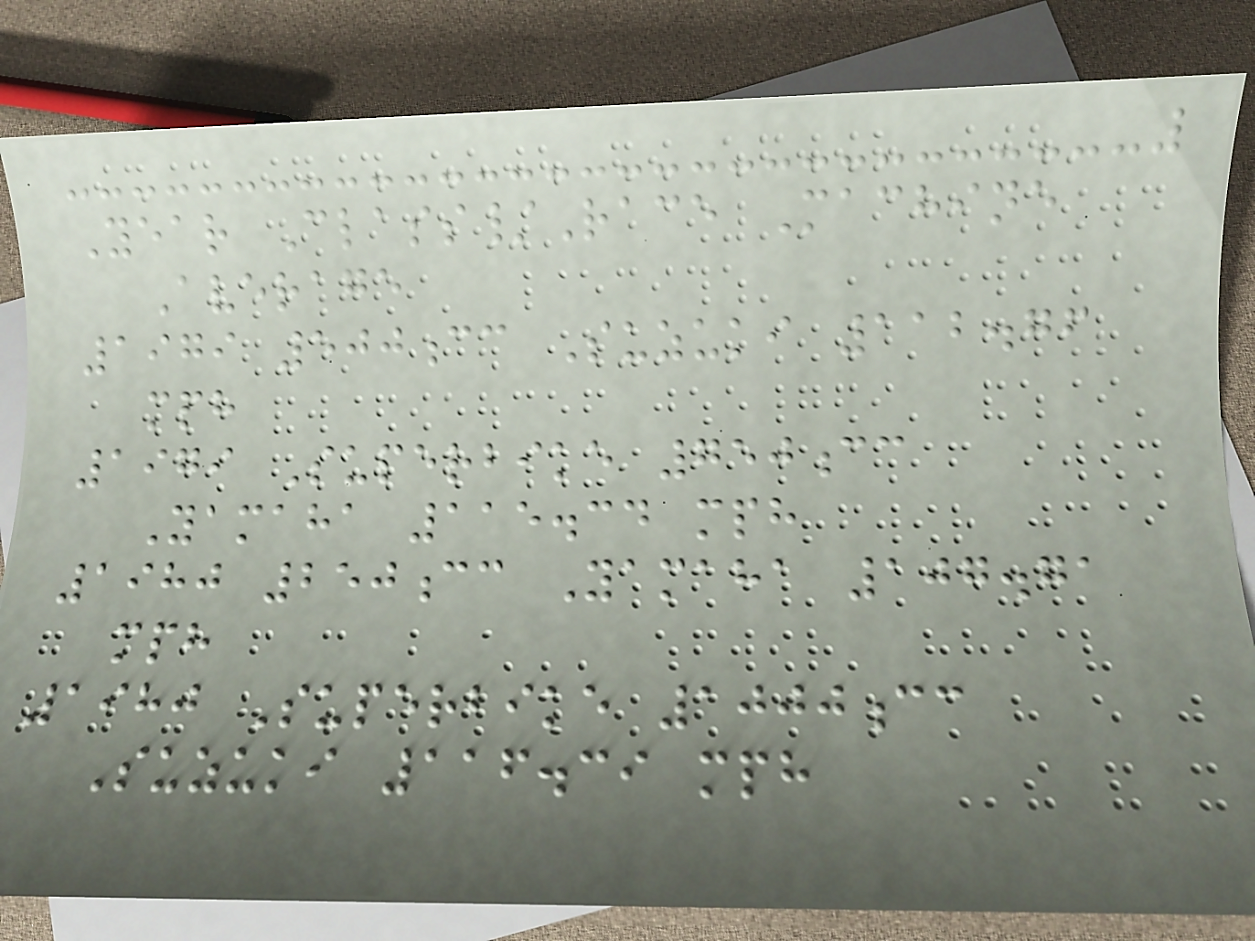Year Class/Race Machine
Average
1979 500cc Suzuki 112.76
mph
1979 Superbike 750cc
Yamaha 115.34 mph
1980 250cc Yamaha 107.71
mph
1980 Superbike 1000cc
Suzuki 116.39 mph
